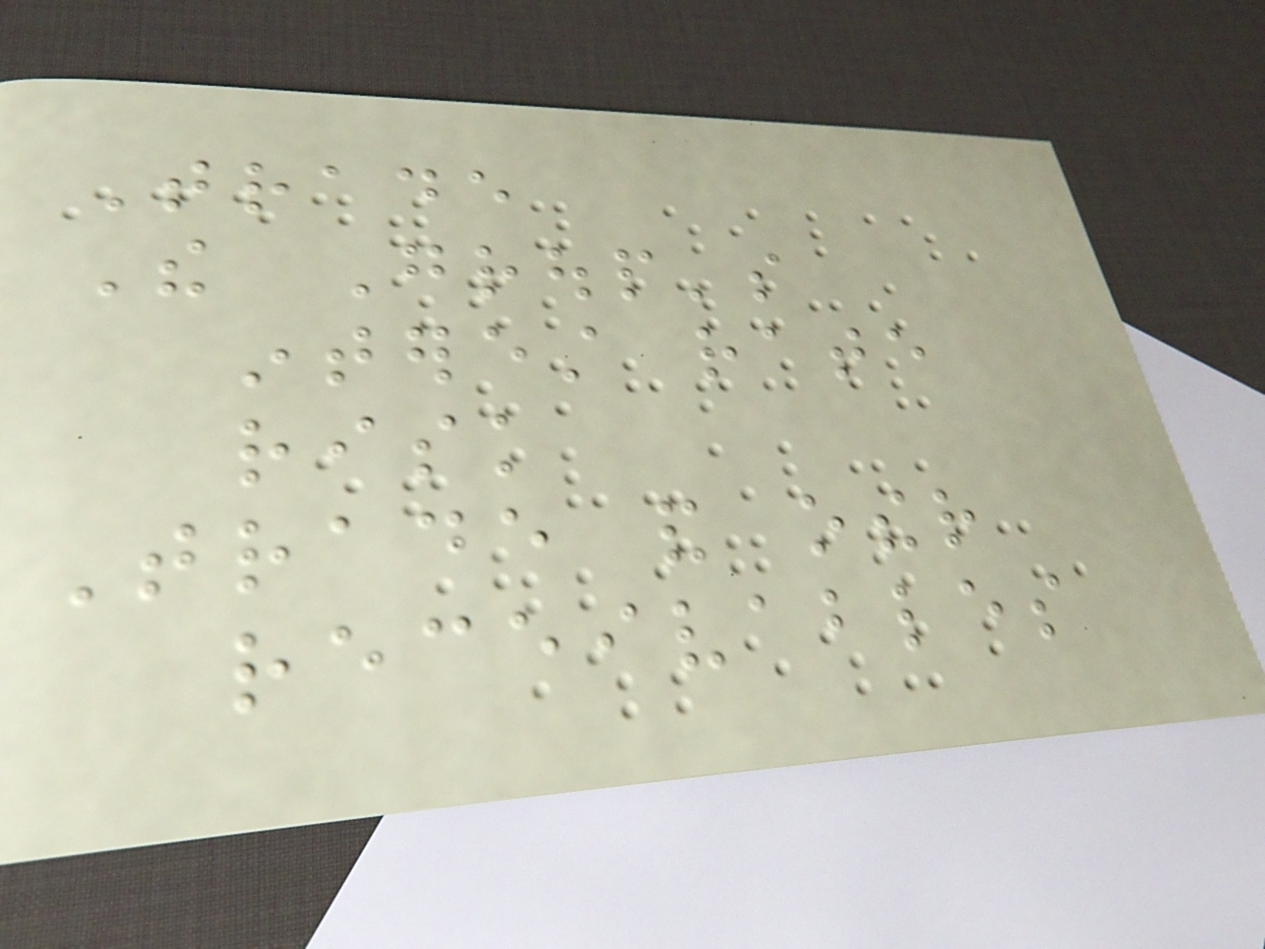Trade
The Group's
interest rate
risk
Trade and other
receivables
